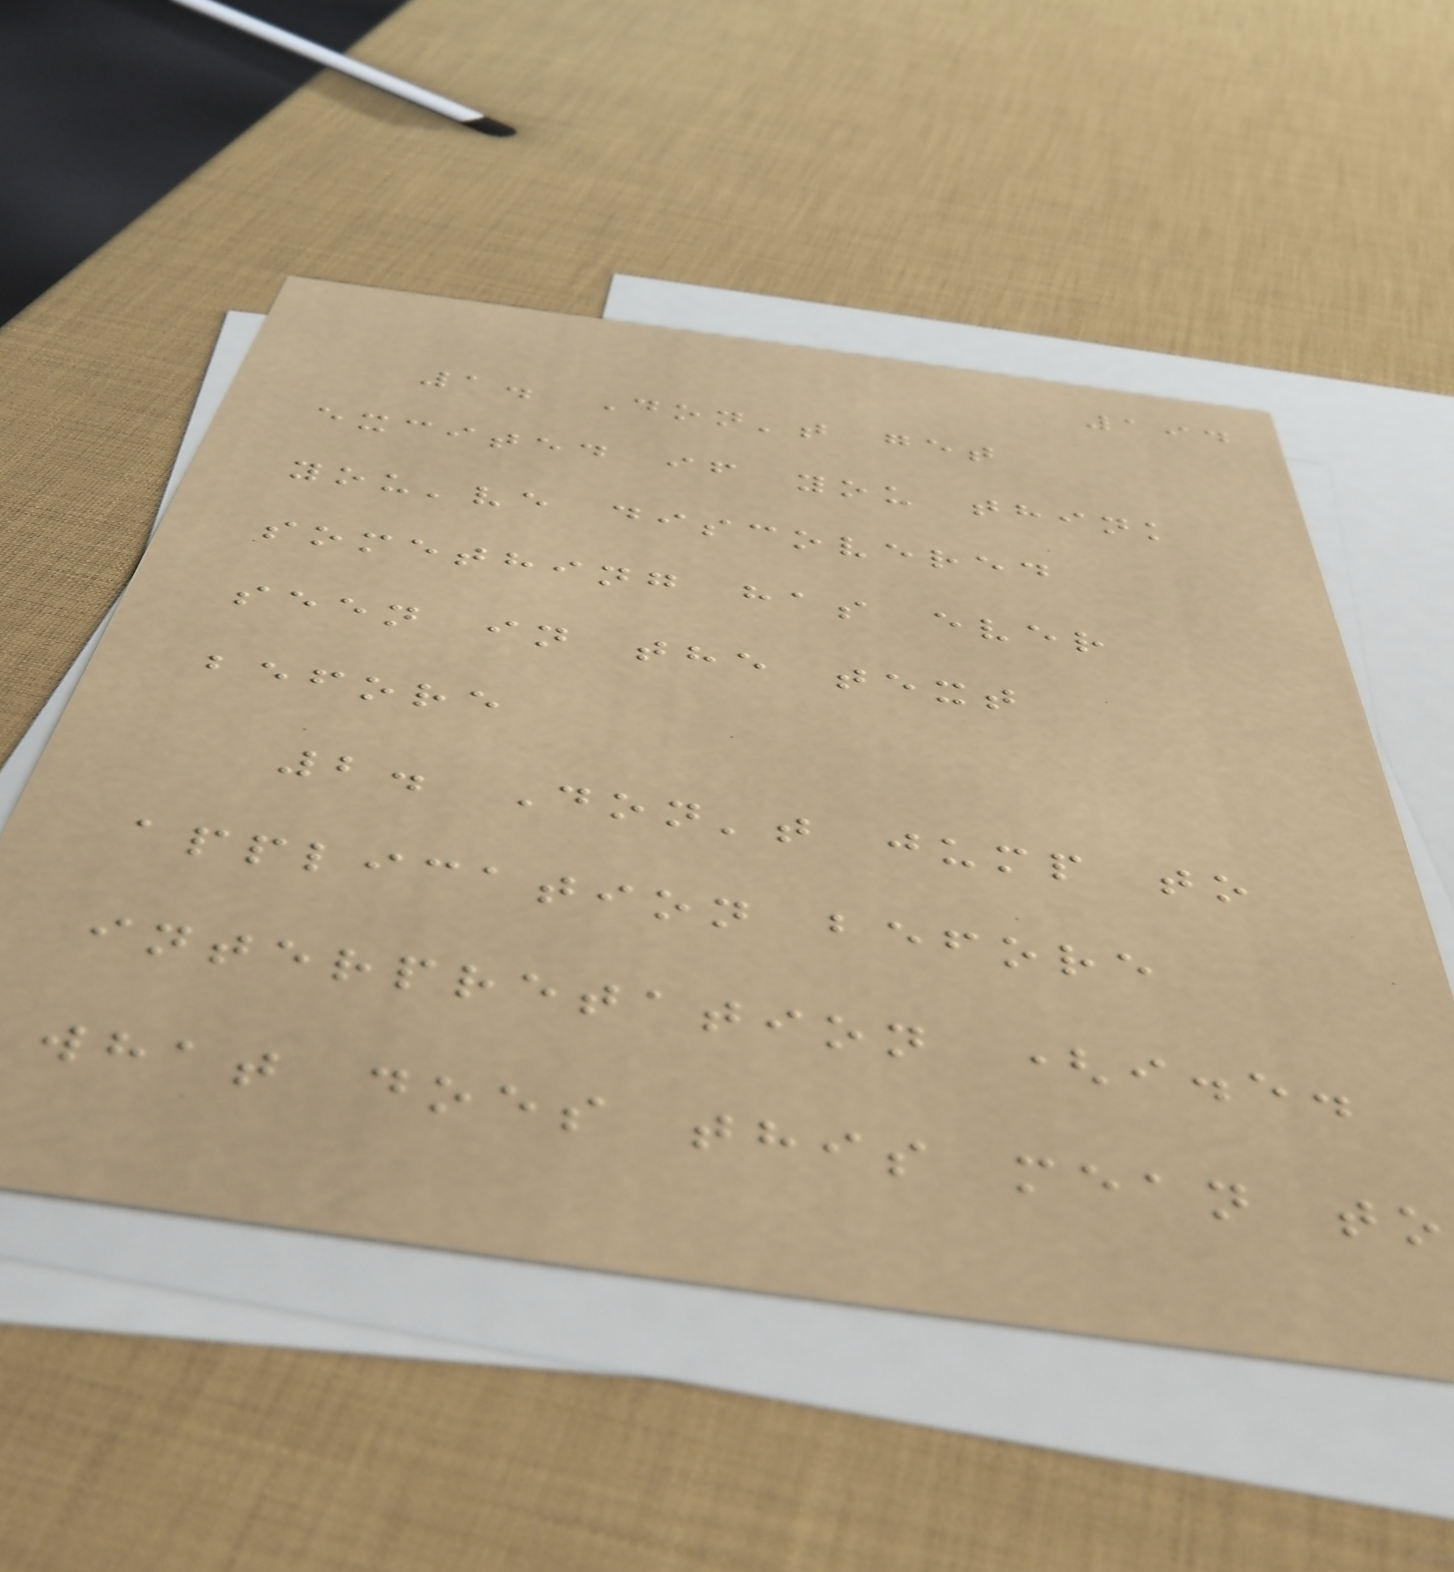194
1. Don't get
excited if you think
you've discovered
something has ever
seen in the text
before
2. Don't jump to
application before
interpretation (i.e.
what does this mean to
